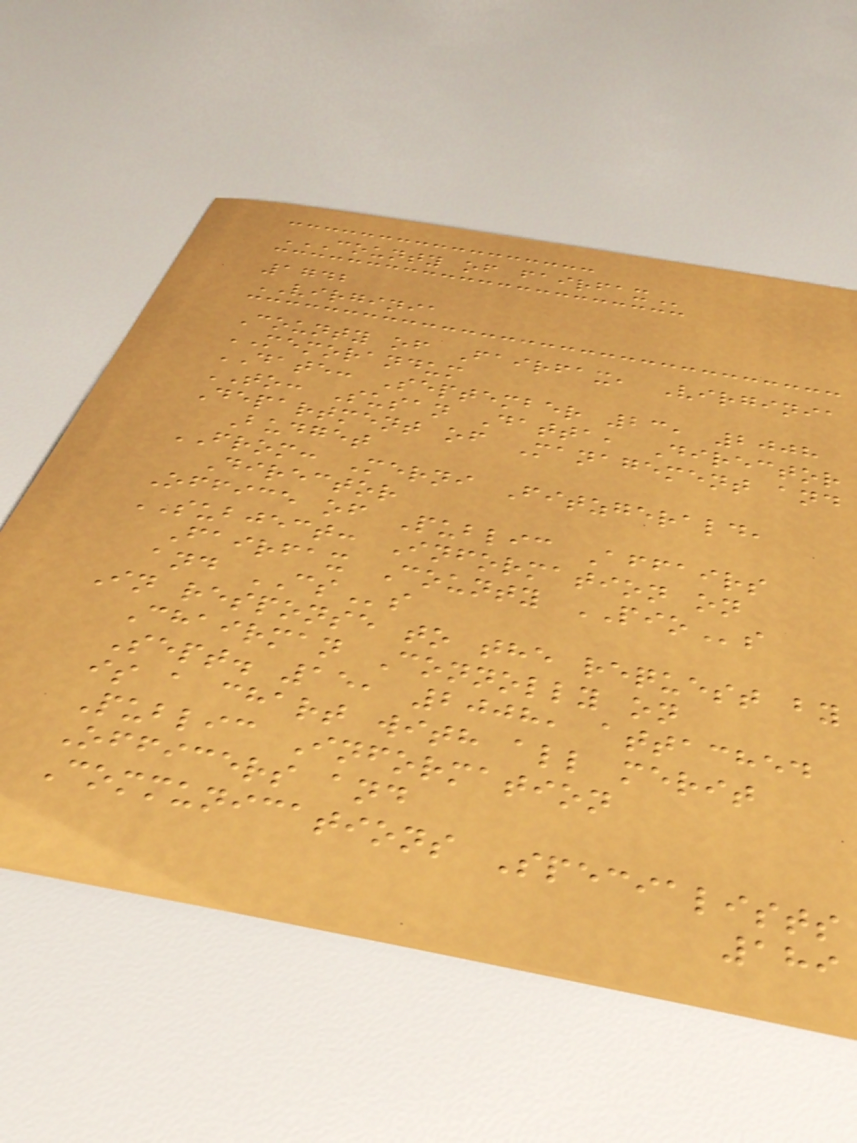COUNTY OF FAIRFAX
1742
VIRGINIA
County of Fairfax, Virginia
MEMORANDUM
DATE: September 23, 2008
TO: Susan Datta, Director
Department of Management and
Budget
FROM: Merni Fitzgerald,
Director
Office of Public Affairs
SUBJECT: Information on
Fairfax County PIOs
and CSs
In response to the request by
Chairman Connolly on
Sept. 15, 2008, attached
is a chart with all merit
Public Information
Officers and
Communications Specialists
189
